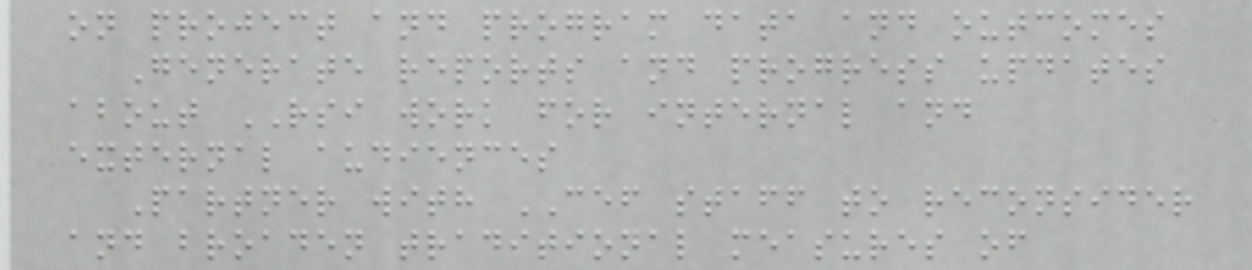on project and program data and outcomes
Generate reports and progress updates
about RSI work for internal and
external audiences
Partner with CEF staff to reconsider
and broaden traditional measures of
